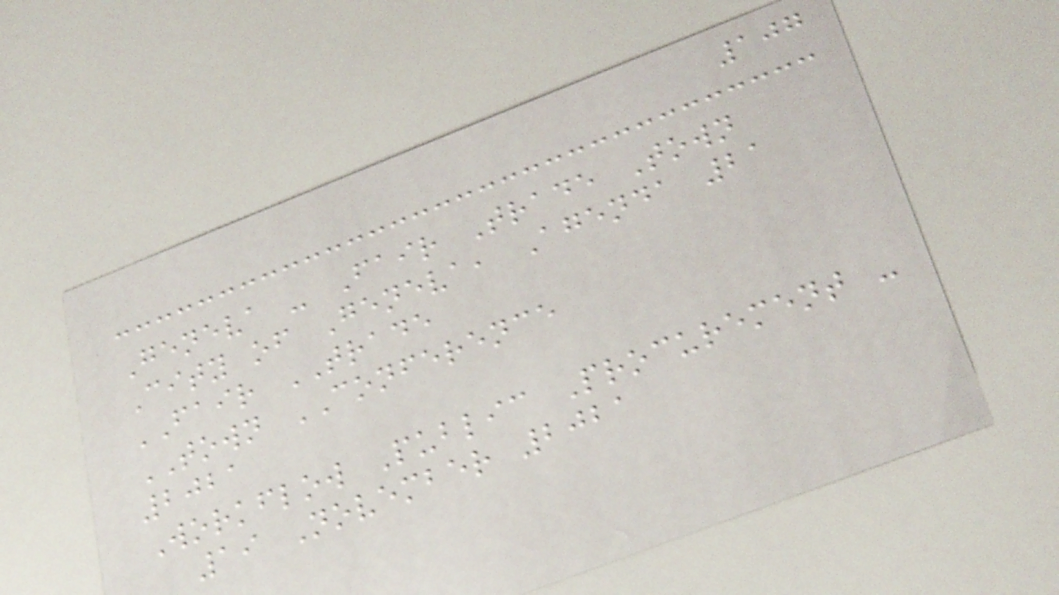107
Geneva - Fair Trade Town
City of Geneva, Agenda 21
FAIR TRADE
TOWN CONFERENCE
2021
Workflow Public Procurement -
19 November 2021
